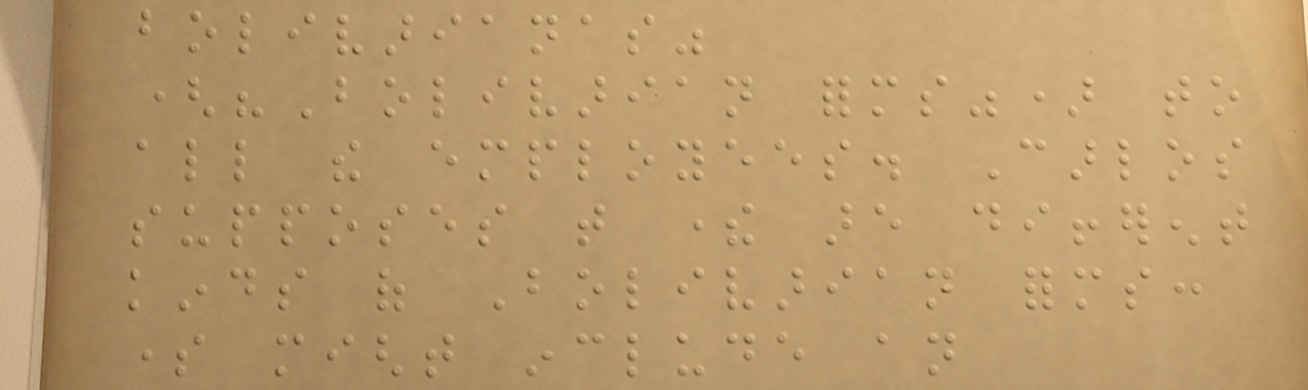bolivarianas"
("Bolivarian forms") to
all the employees. Carlos
supposes that there are different
kinds of Bolivarian forms:
some might include an
